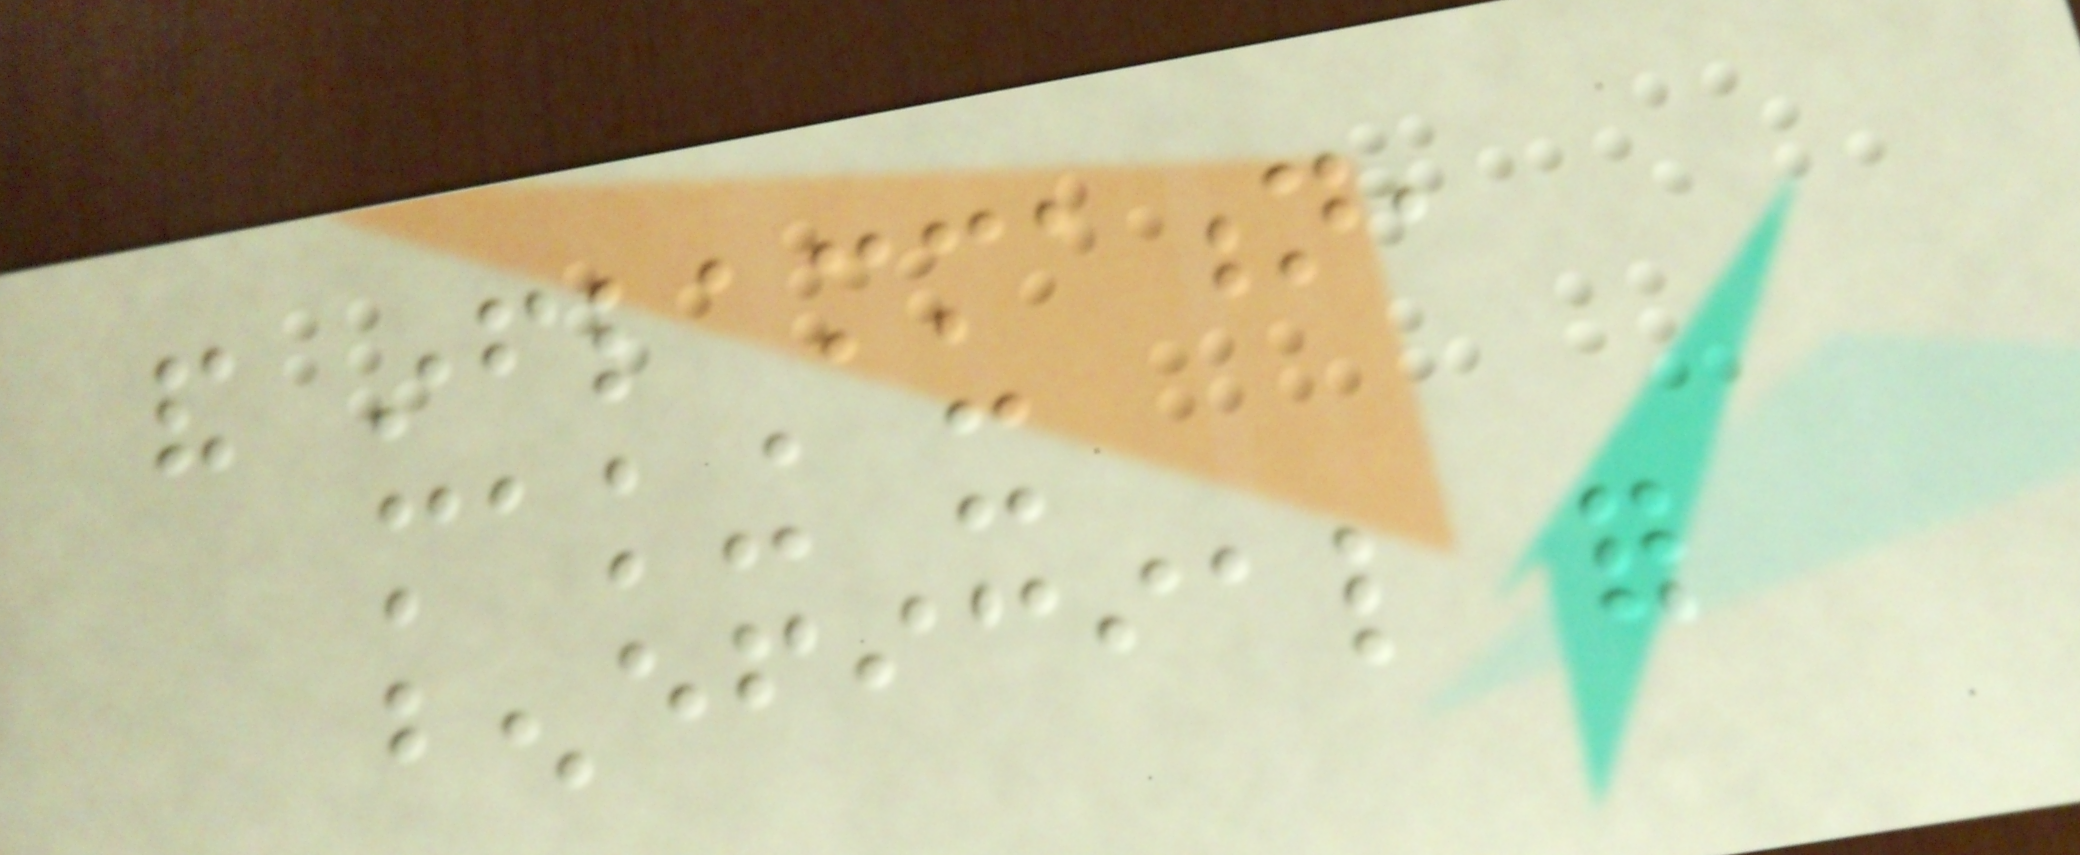and inflammation,
making it
beneficial for
